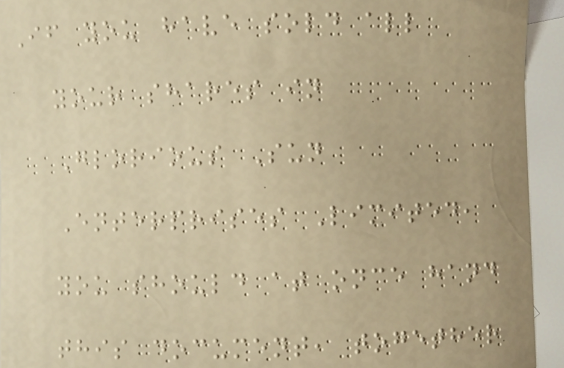If you have sold all
your shares in
Glorious Sun
Enterprises Limited,
you should at once hand
this document, together
